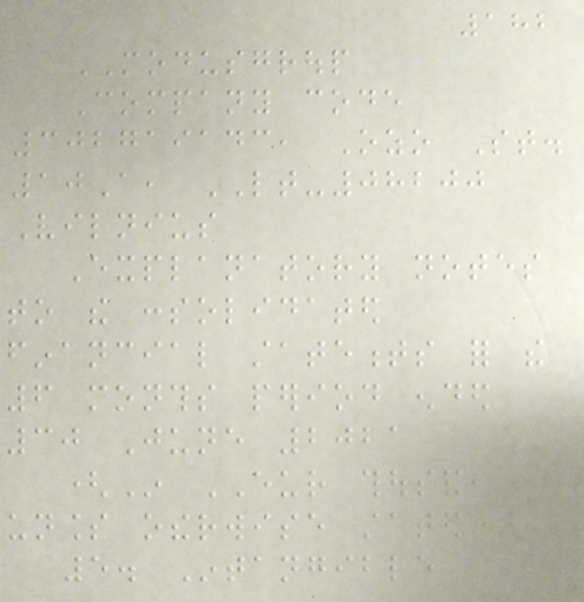182
MODUSGROUP
Company code
302719143, Ozo St.
10A, LT-08200
Vilnius
Explanatory notes
to the consolidated
financial statements for the
6 months period ended
30 June 2021
(In EUR thousand,
unless otherwise stated)
5. Intangible
